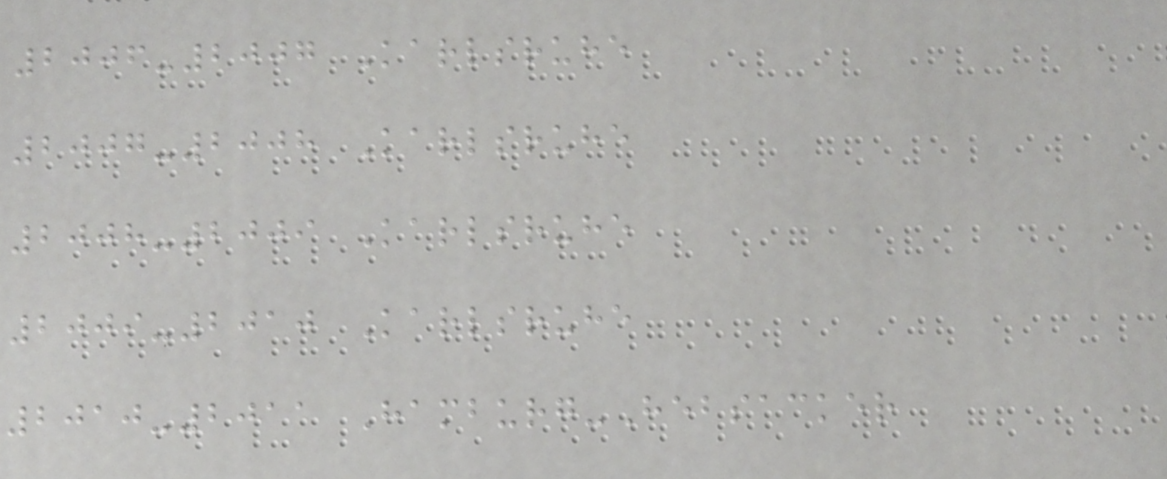2006-2007 Karlsruhe
2007-2008 Karlsruhe
2008-2009 Karlsruhe
2009-2010 Karlsruhe
2010-2011 Hamburg-Hebsacker
